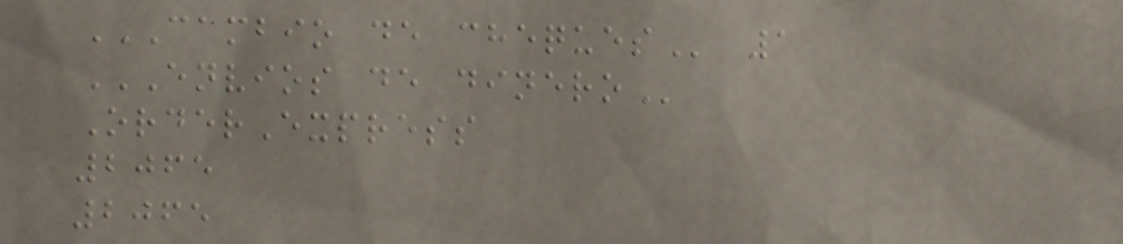CAMBIO DE CHEQUES 1
ENVIOS DE DINERO
OrderExpress
2065
2065
